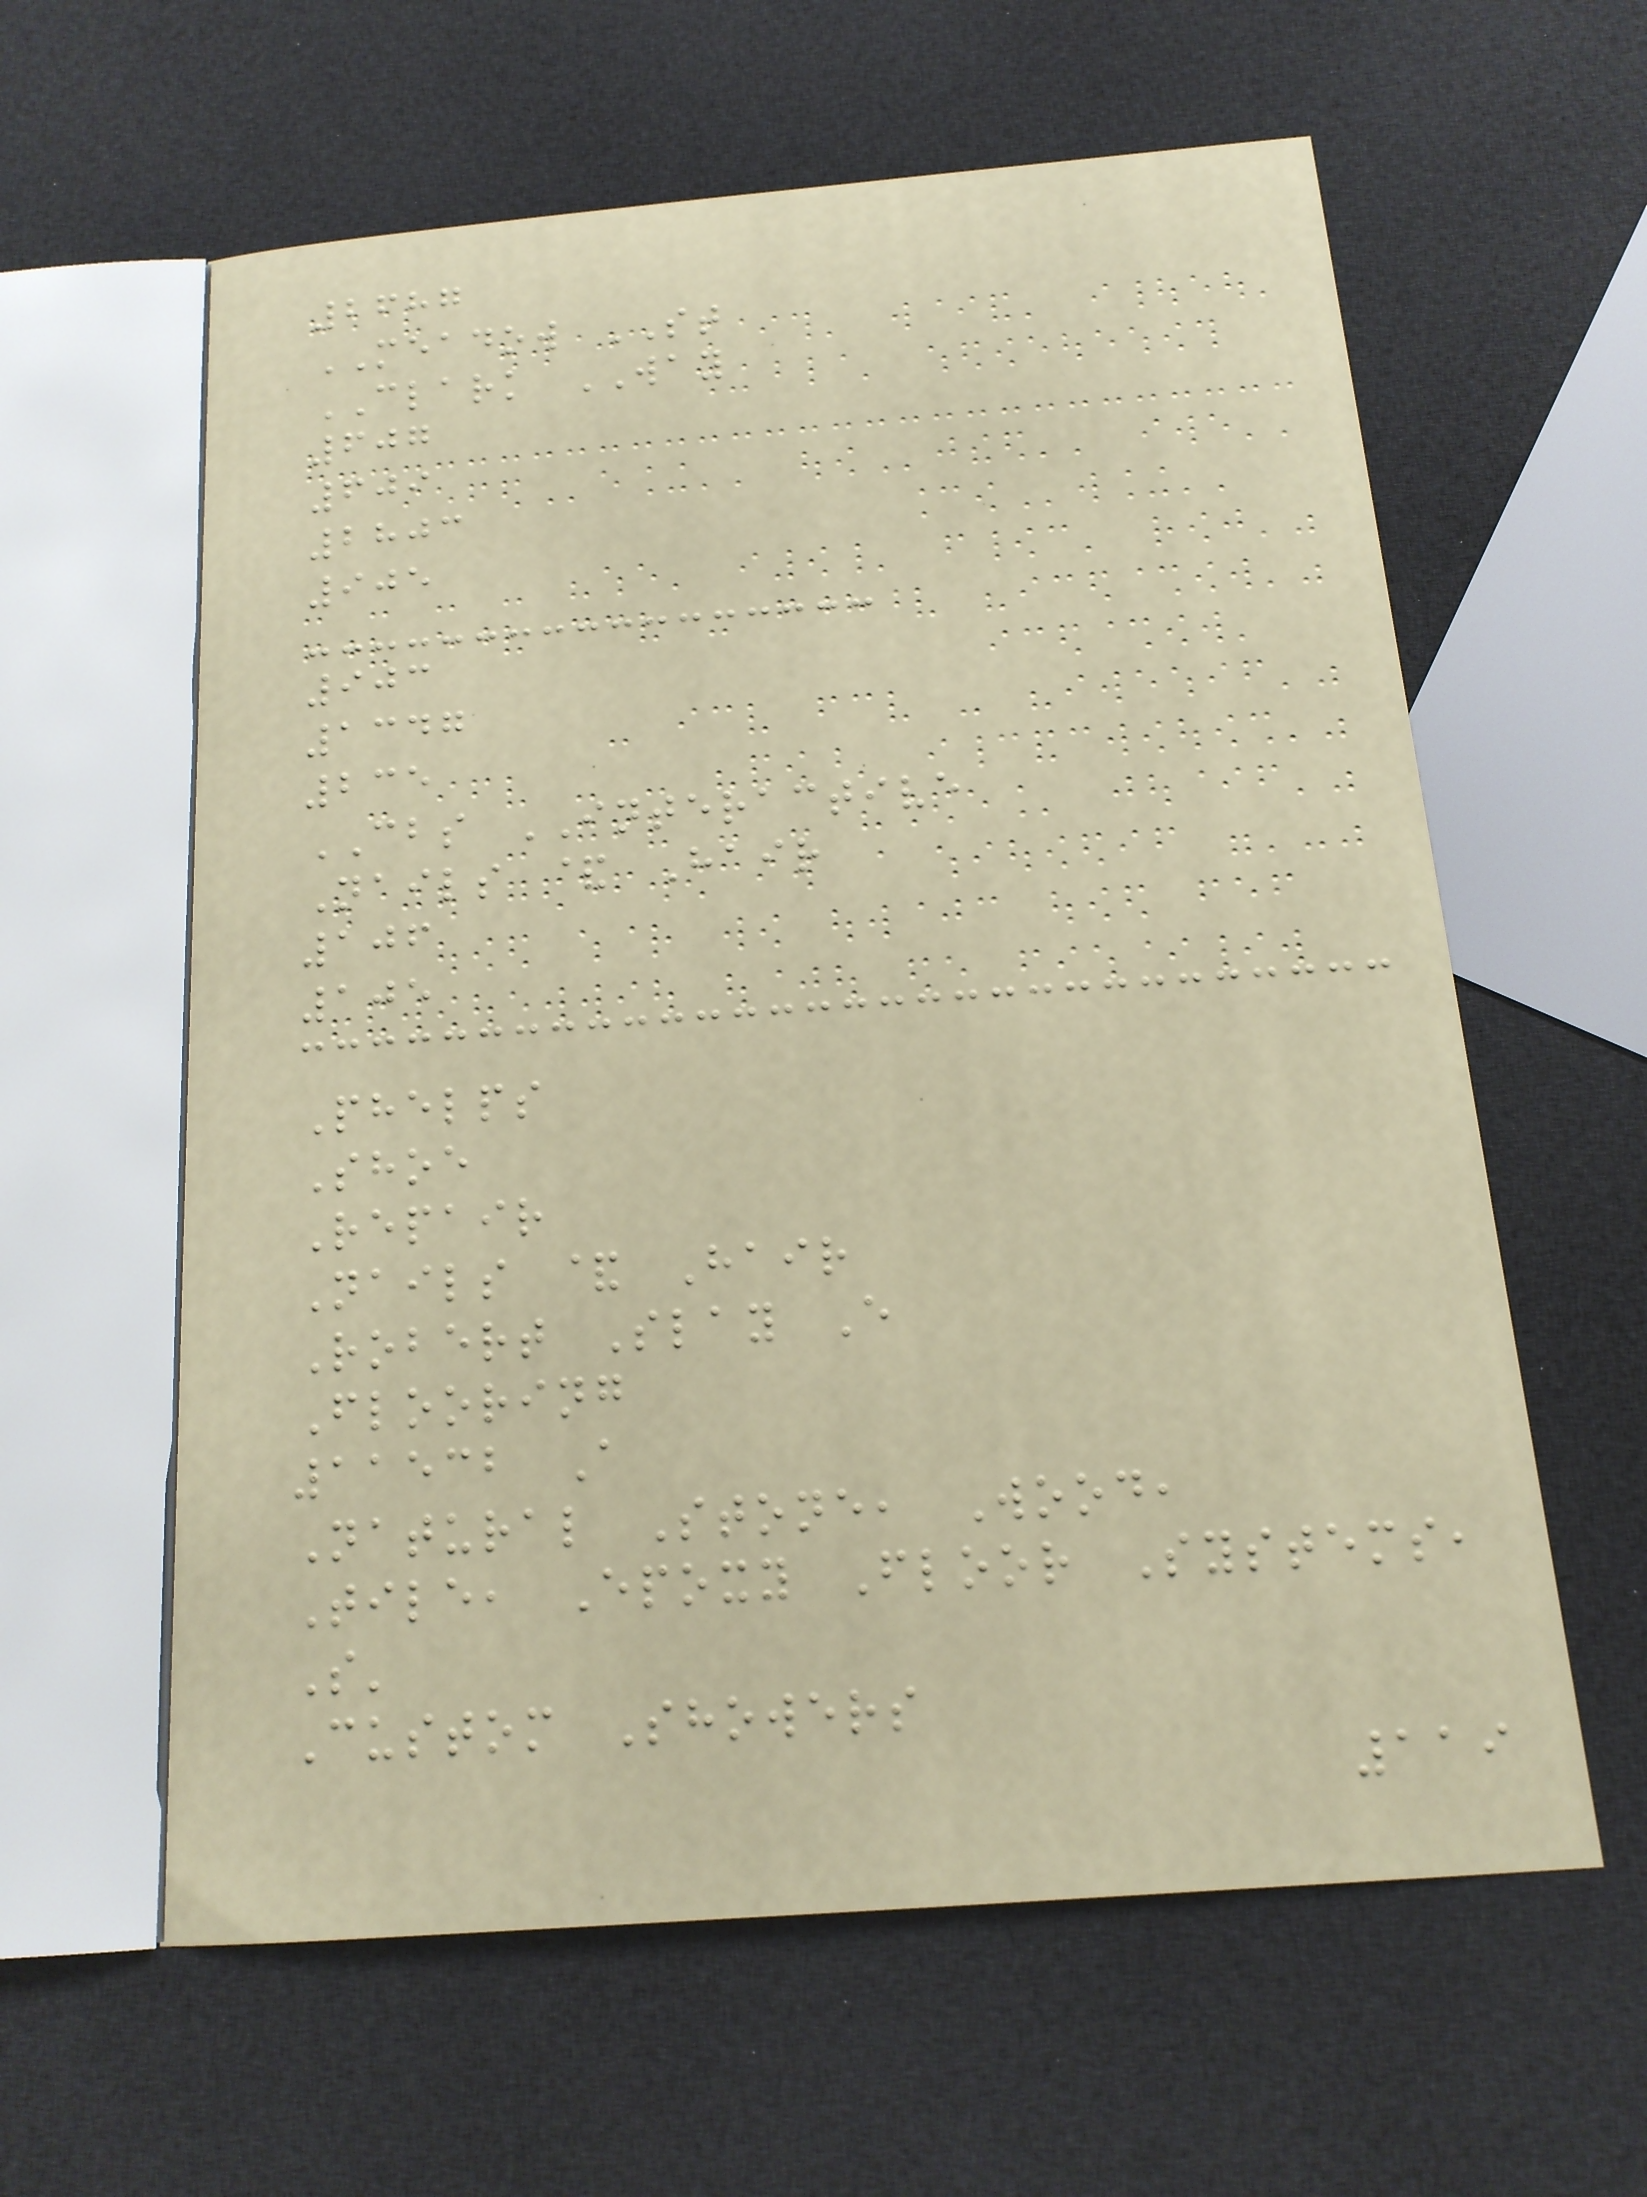2687
MEADOW ST
CLARK WAY
607
609
2803
905
903
1347
235
CBS INTERACTIVE
Nails & Hair
106
105
Phelps
Shoe
Repair
Nails & Hair
Robert Slay E
Flooring
11532 A
Natural Stone, Wood,
Tile, Epoxy Floor Systems,
S'
Custom Showers
119
